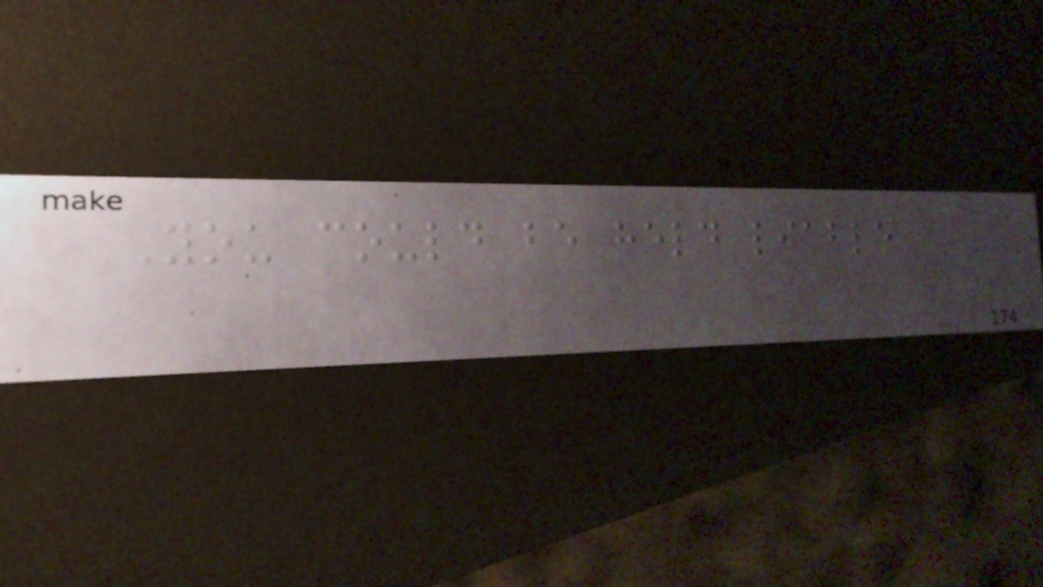You could be held liable
